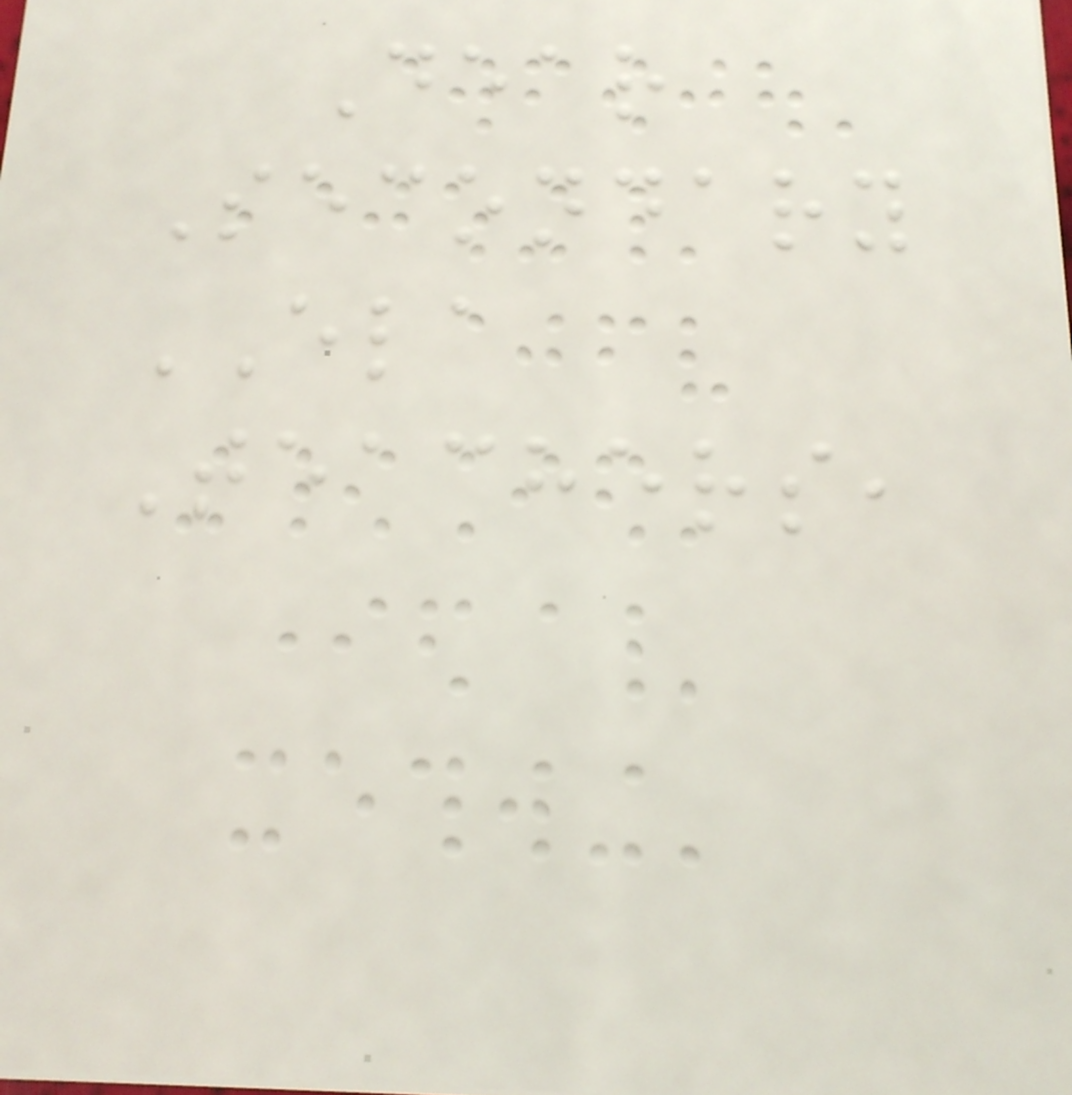Dear
Secondary
ELA
Teachers,
